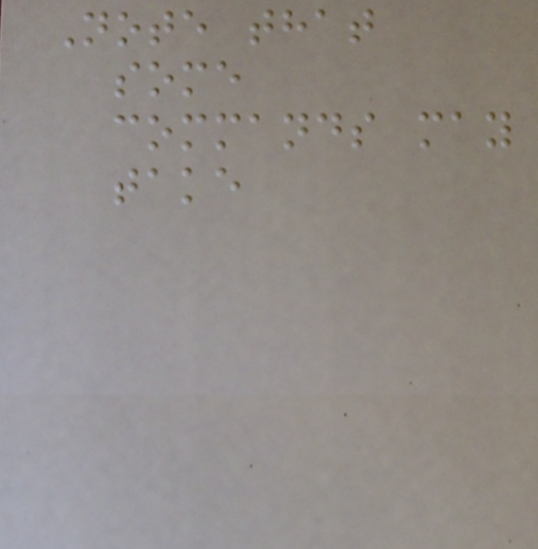Note that
some
commands may
take
